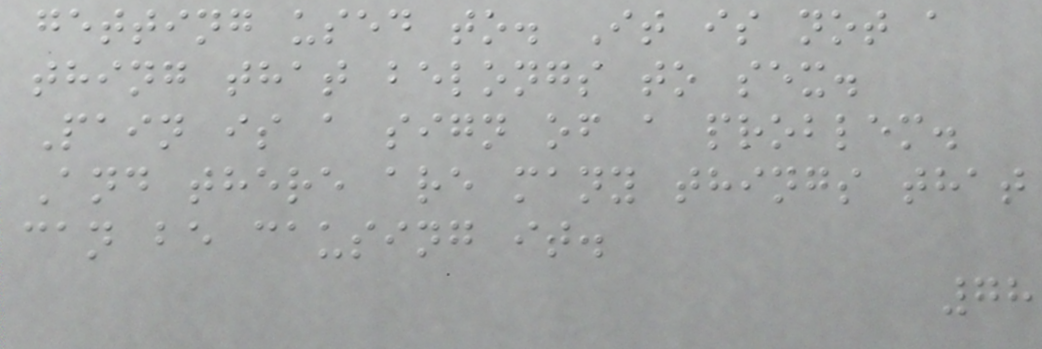getting used to. It is not a
thing that belongs to sex.
Pain is a sign of a problem.
And there are many things that
can be causing it.
78
